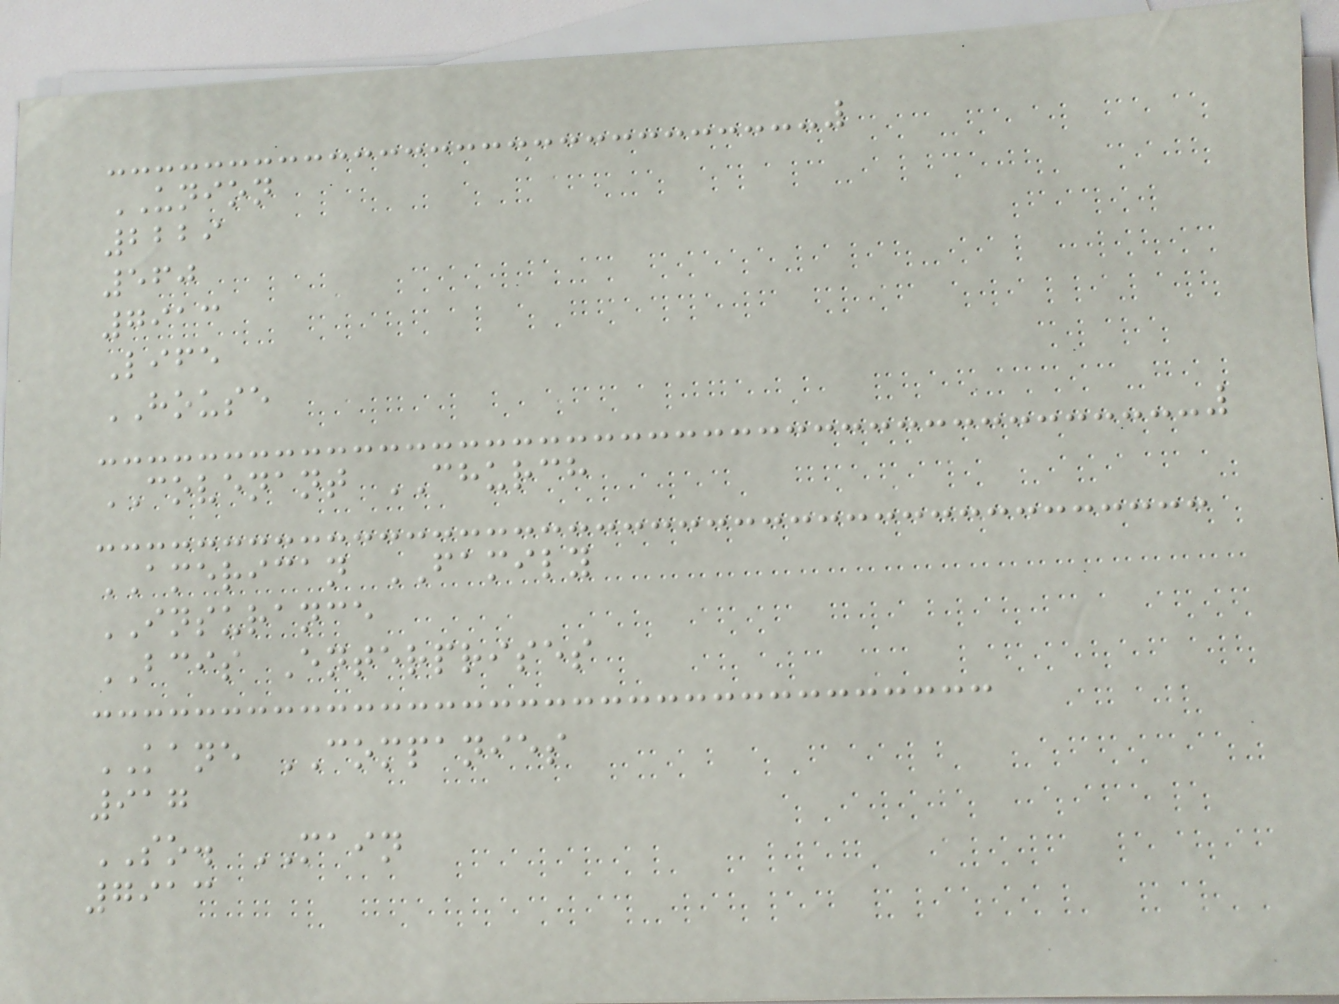UNION
2229
560
7913
Life
HOUSE
COVENANT CHURCH
AMERICAN FAMILY
INSURANCE
BCIS Enterprises
KANE COMPANIES
917
SO. MAIN
7913
